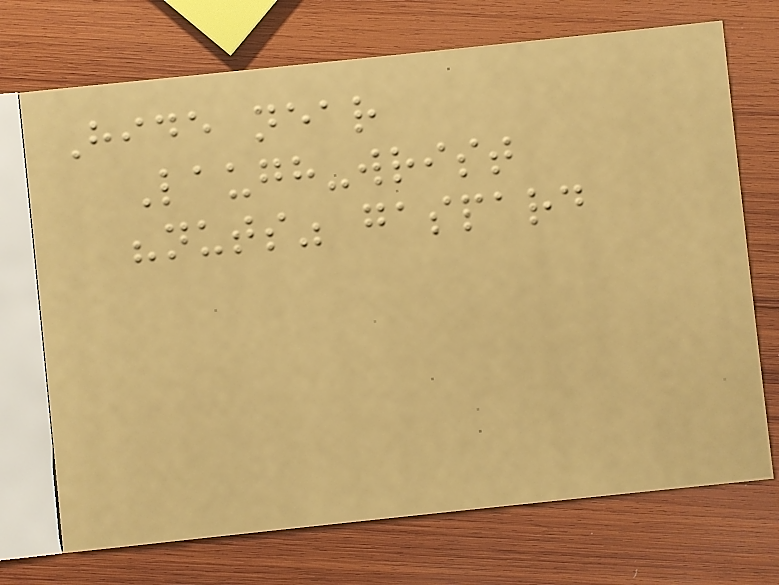Hide near
Laugh-wrist
"nuts" gaspard
